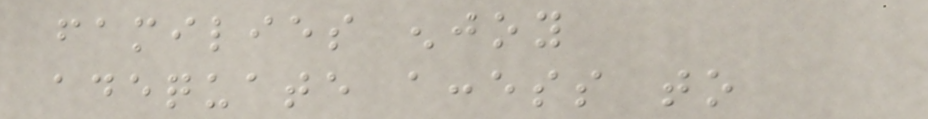families enjoy
adequate access to
